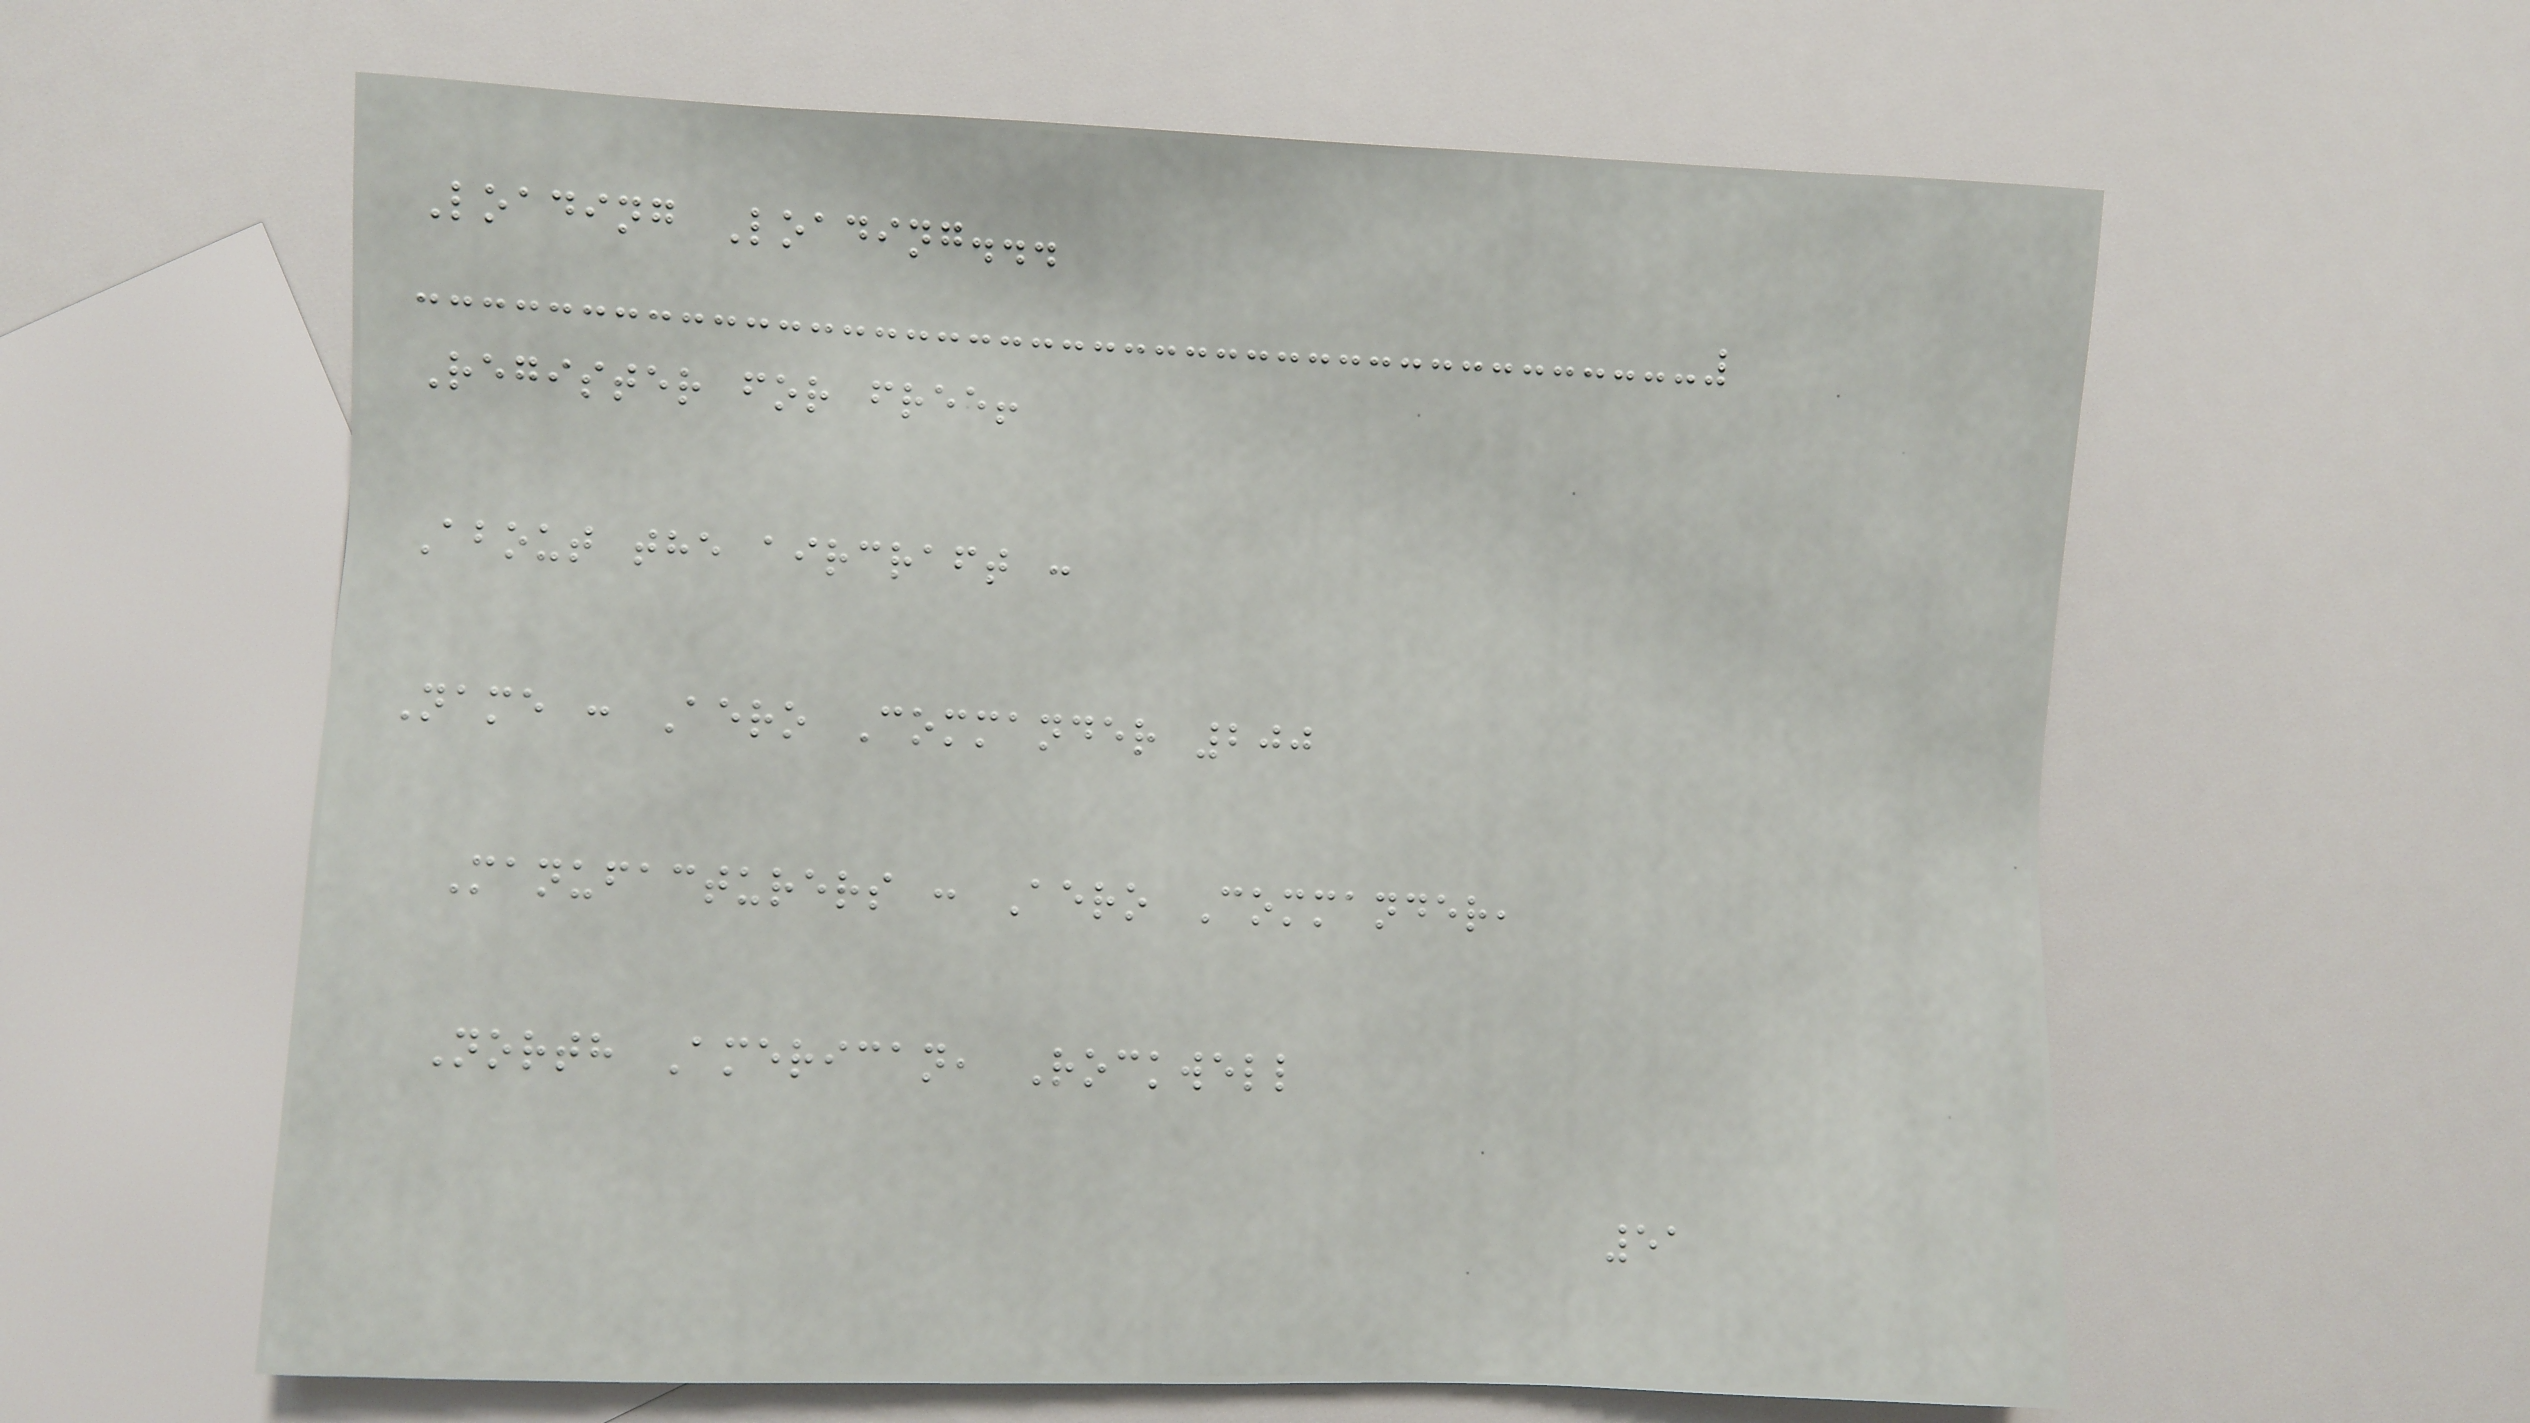Loading Loading...
Register for free!
About the aircraft :
Name : Aero Commander 200
Manufacturers : Aero Commander,
North American, Rockwell
51
